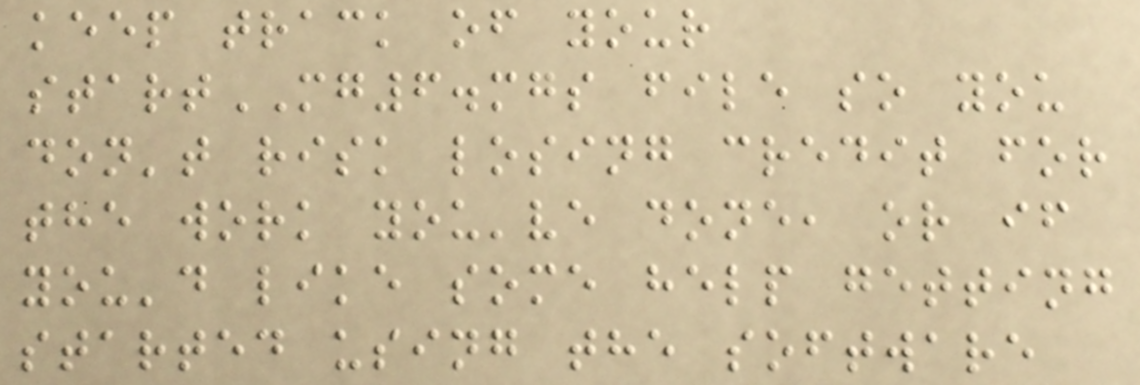keep track of your
startMG6.mgs file so you
don't risk losing credit for
the work you've done, or if
you'd like some help getting
started using the software
